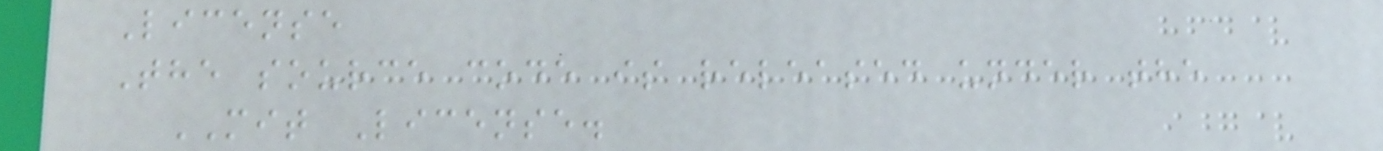License
The source code is released under the
MIT License.
